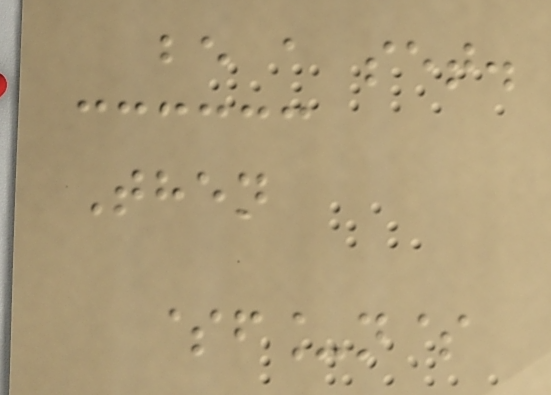be a set.
Then
$f_n$
